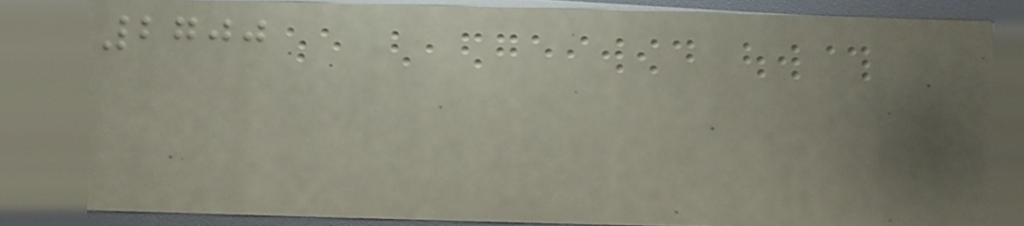2700
